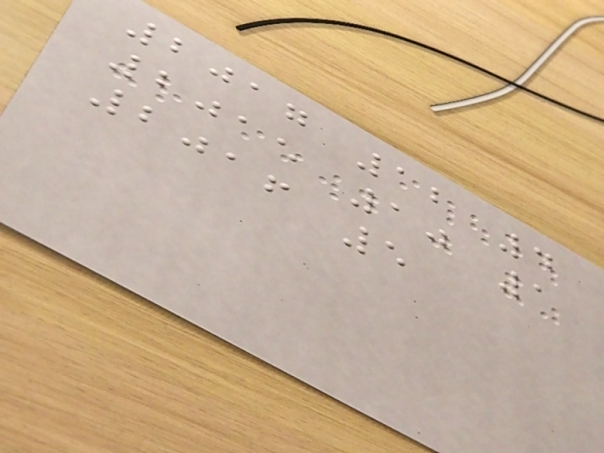2017 12 4
2015 10 1
2016 5
